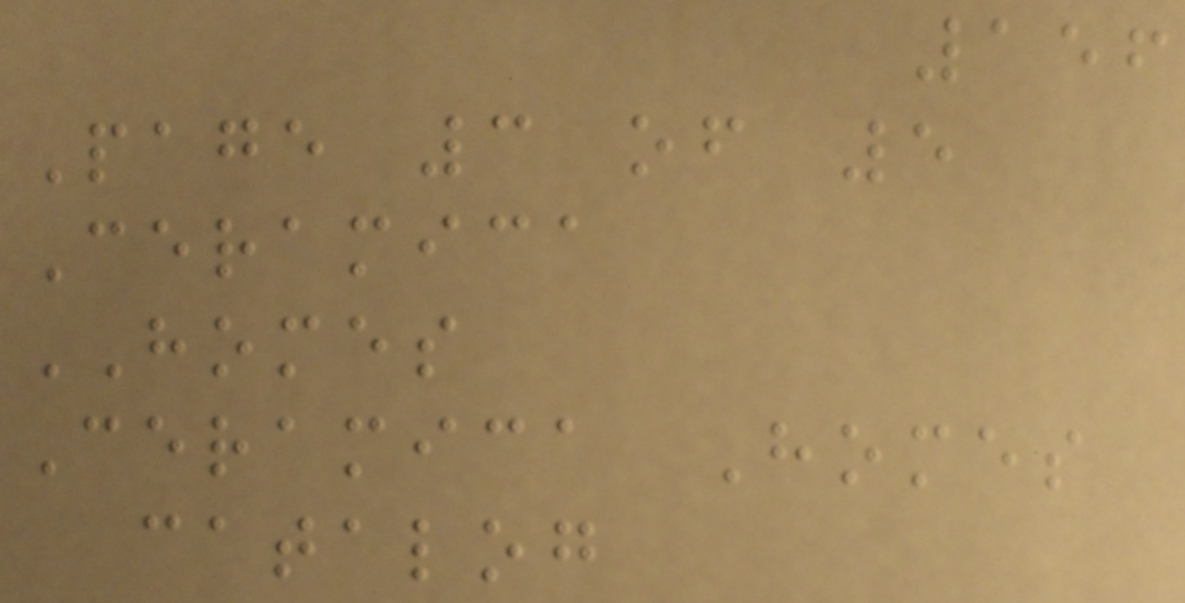156
Page 3 of 5
Ceramica
HOMES
Ceramica Homes
catalog
